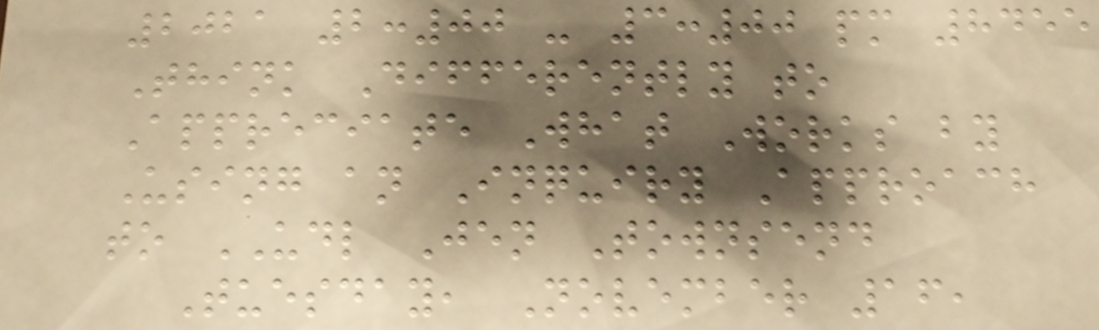2021 2:00 - 3:00 pm 8455
Think Differently to
Appreciate What Works by
Using an Inquiry Approach
to UDL Jen Townsend
Tuesday, November 16,
